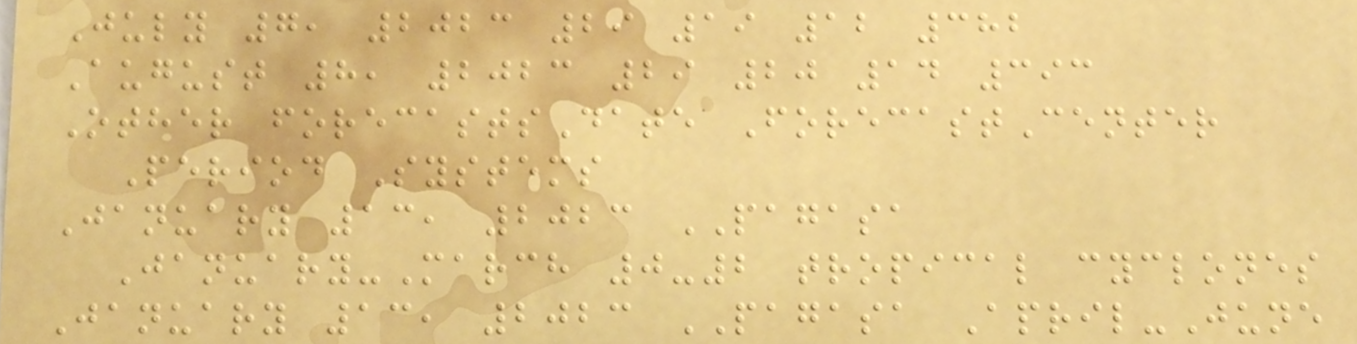July 7, 2023 29 19 12 382
August 8, 2023 29 20 14 393
Other forecastsDate ForecastCenter
Period Systems
January 13, 2023 PAGASA
January-March 0-2 tropical cyclones
January 13, 2023 PAGASA April-June
